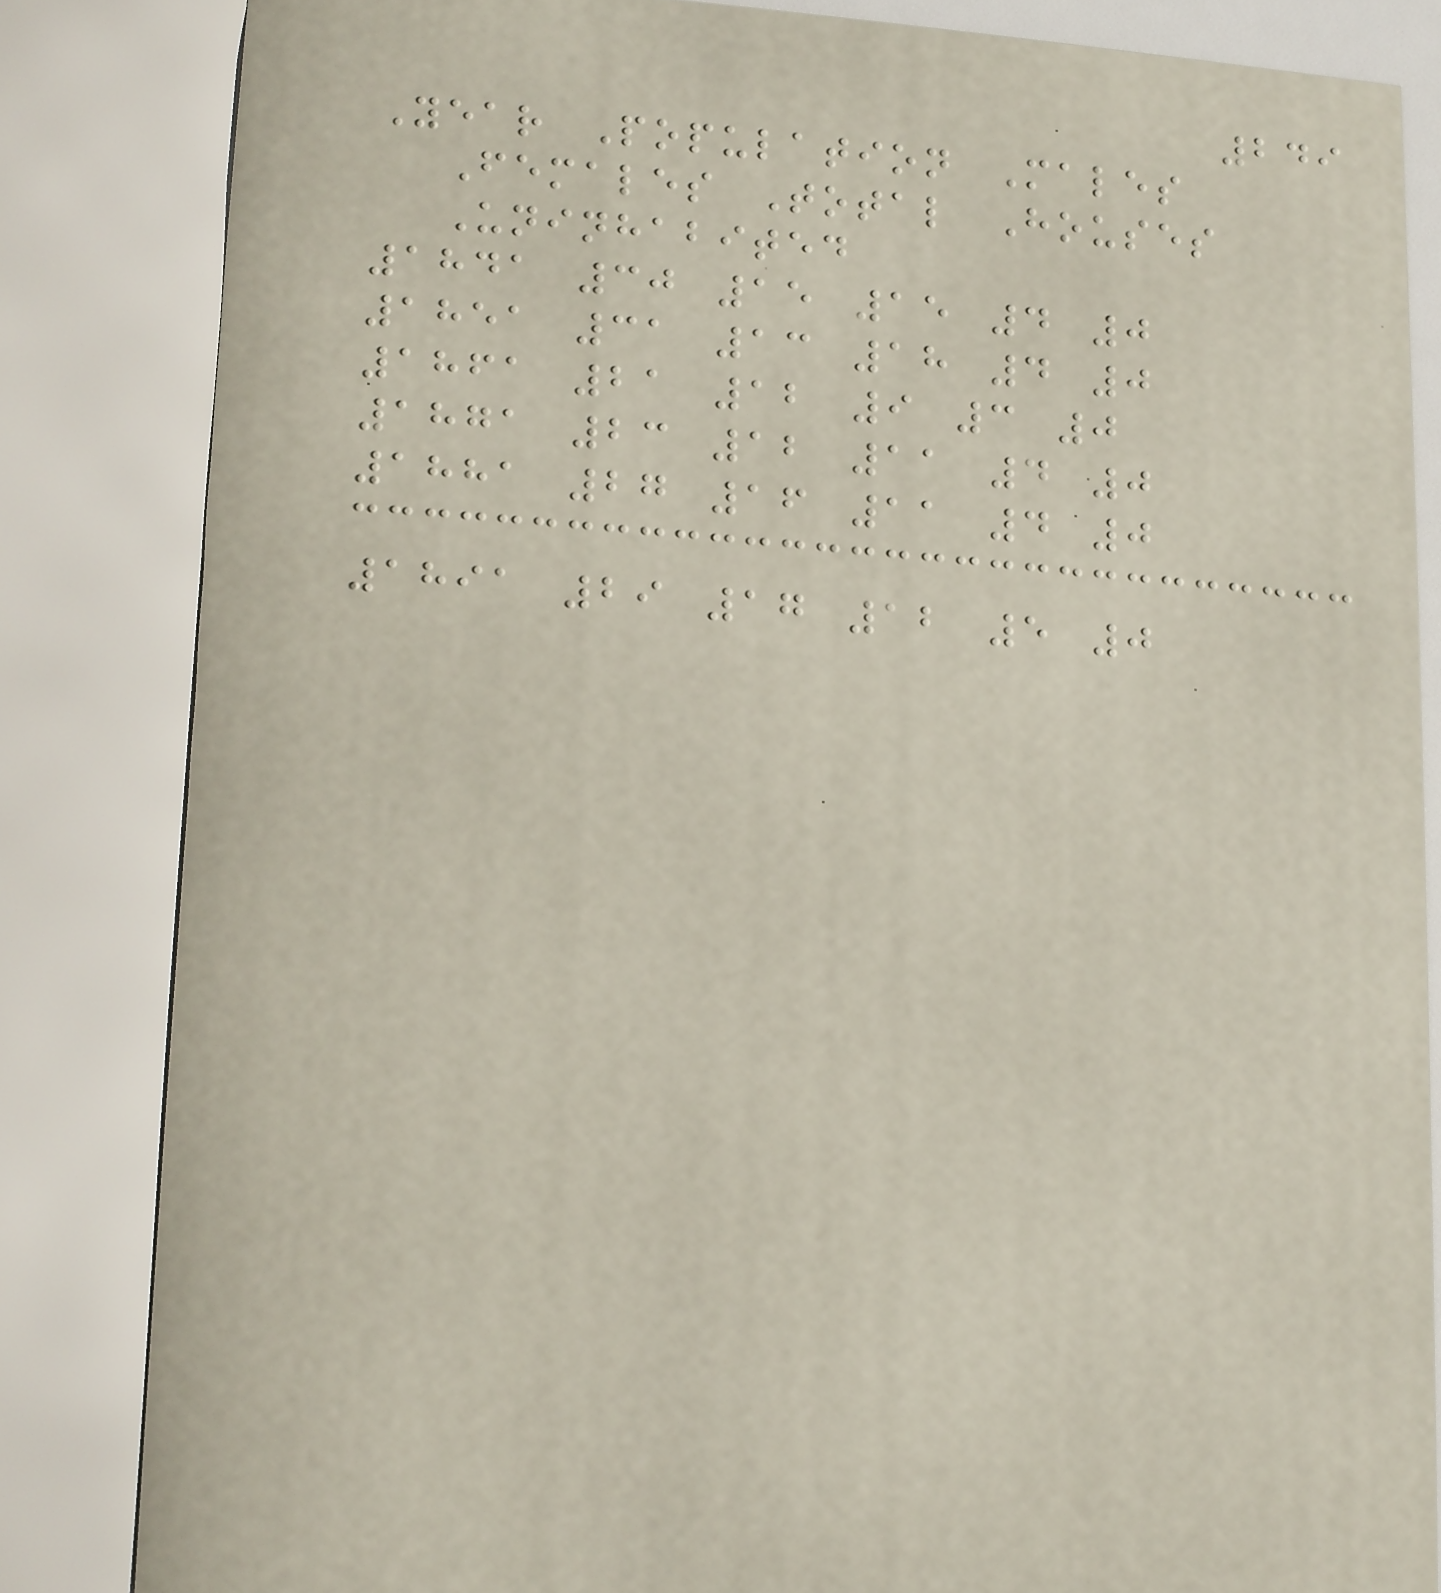249
Year Population Males
Females Total Houses
Uninhabited
1841 30 15 15 4 0
1851 31 13 18 4 0
1861 21 12 9 3 0
1871 23 12 11 4 0
1881 27 16 11 4 0
1891 29 17 12 5 0
